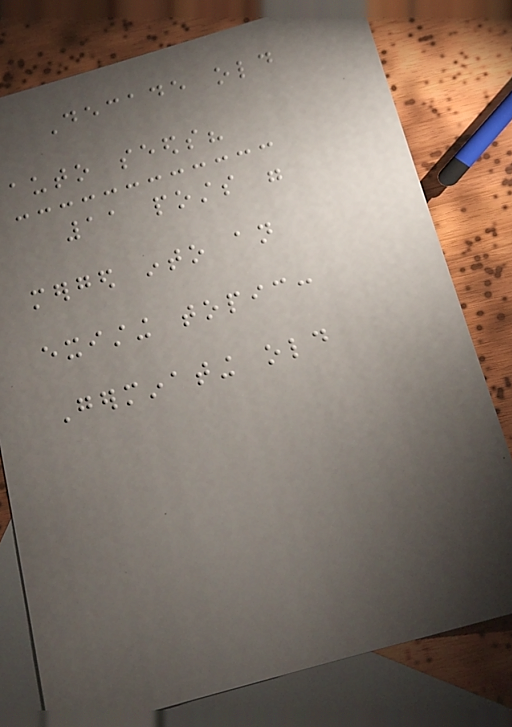Decade old
auto seeds?
11 posts were
merged into an
existing topic:
Germinating old
